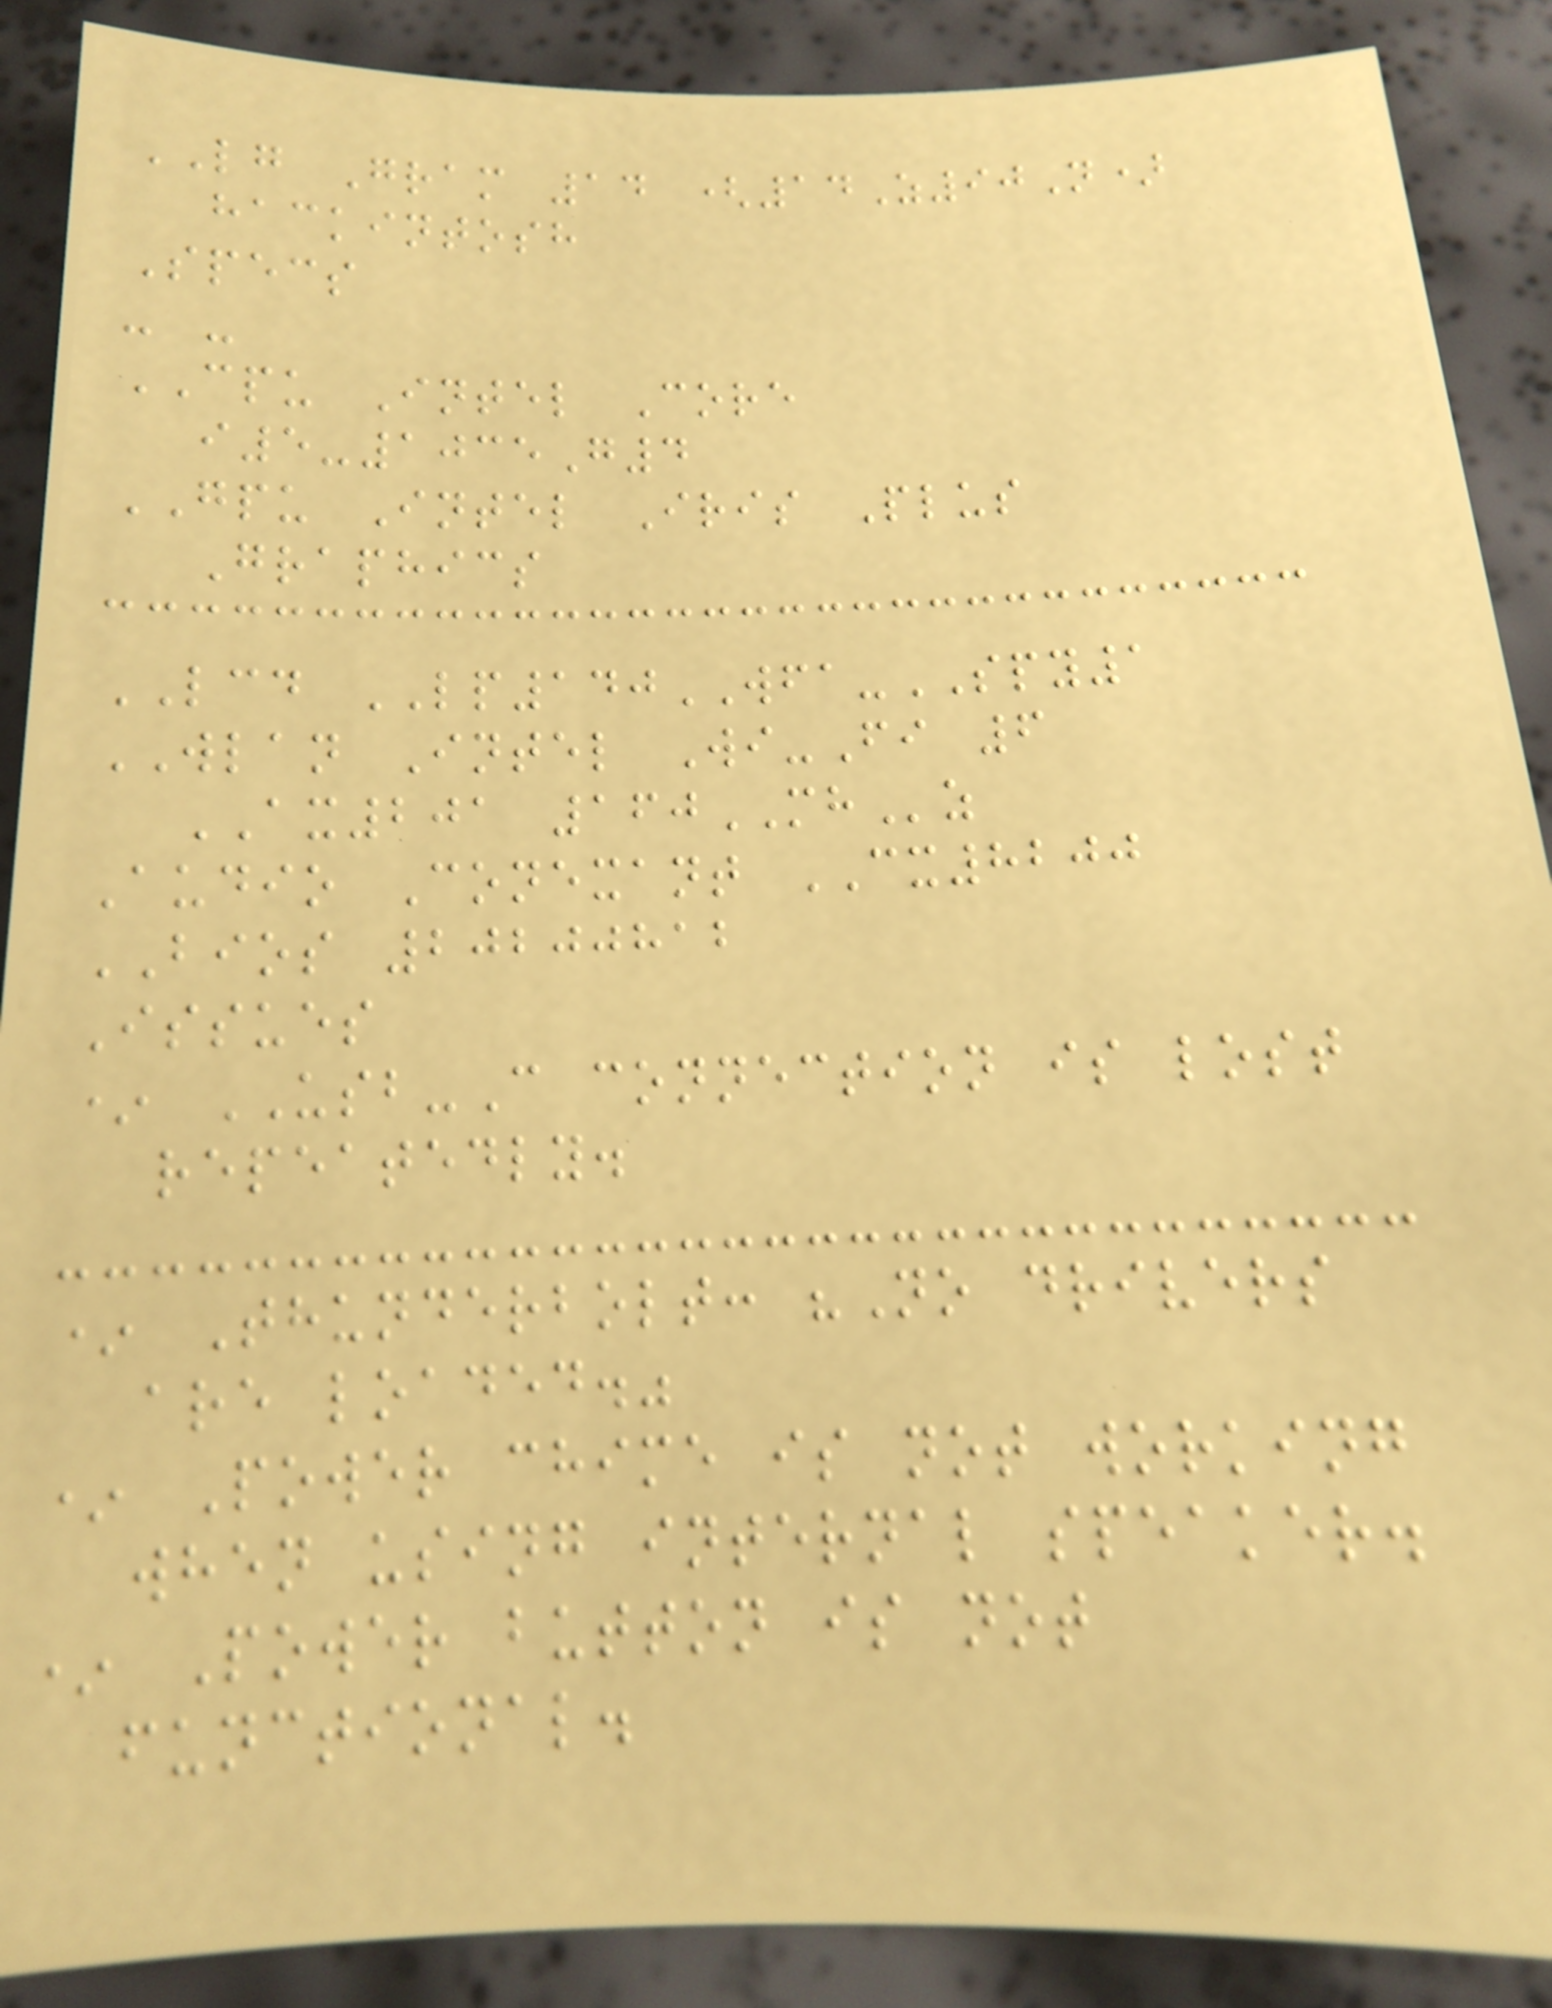LG Gram 14 (14Z90N)
hackintosh
Specs
- -
CPU Intel Core
i5-1035G4
GPU Intel Iris Plus
Graphics
LCD LP140WFA-SPY1
WLAN Intel Wi-Fi 6
AX201 160MHz
Audio Conexant CX8200
BIOS 20200812
Issues
* USB-C connection is lost
repeatedly.
* Thunderbolt: "No drivers
are loaded."
* Power chime is not working
when using internal speaker.
* Power button is not
functional.
